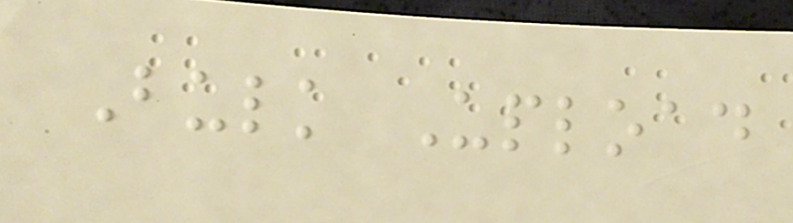Bulk Upload
